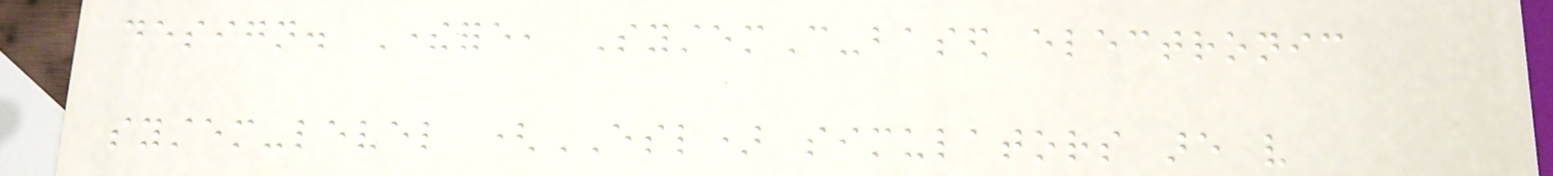design. Therefore, SystemC-based electronic
system-level (ESL) simulators are very
